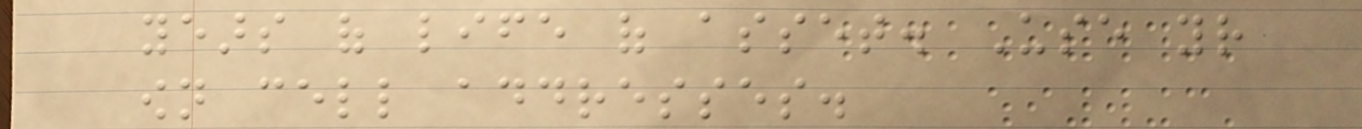years of life of asset. Use your
own cell addresses.
